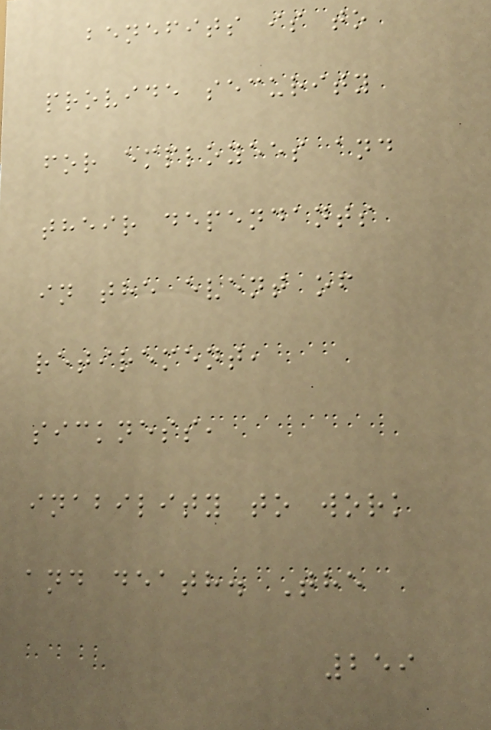benefits is to
provide security
for employees and
their dependants
in the event of
retirement,
sickness,
inability to work
and death. The
259
